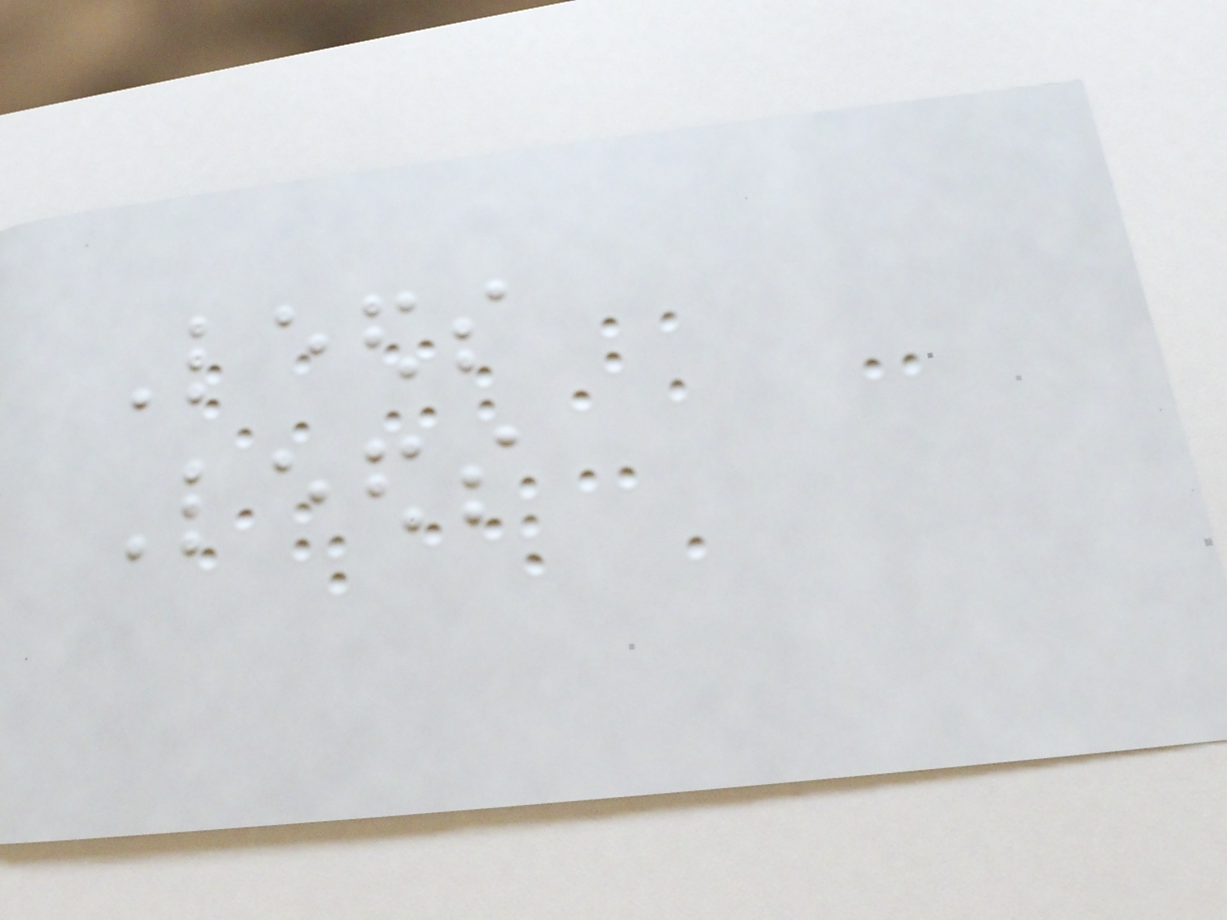Leeds
Leeds
